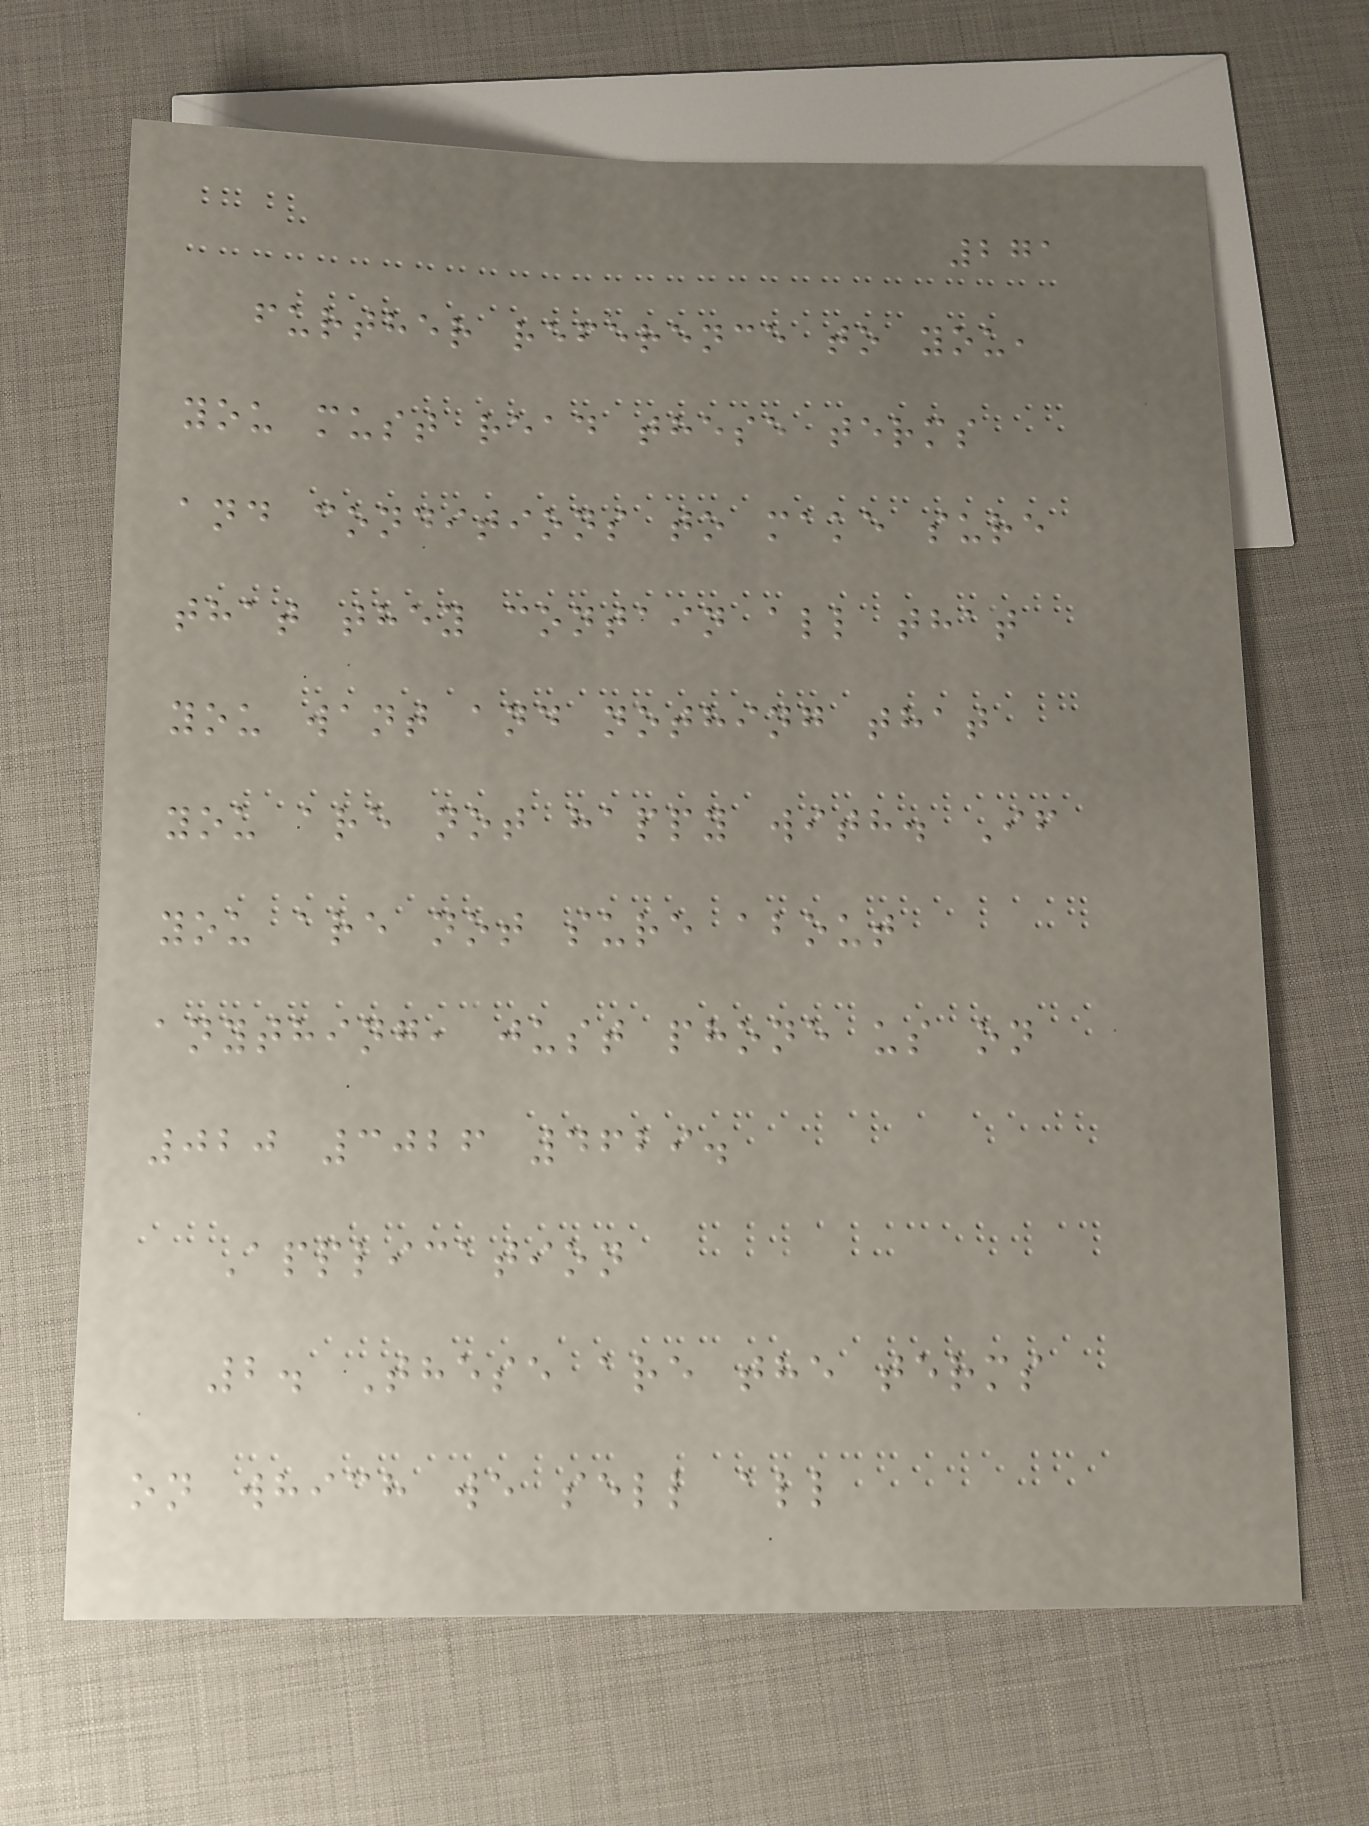271
further reference to you,
you must read these terms
and conditions to make sure
that they contain all that
you want and nothing that
you are not happy with. If
you are not sure about
anything, just phone us on
020 3026 4629.
Application
2. These are the terms
on which we sell all
